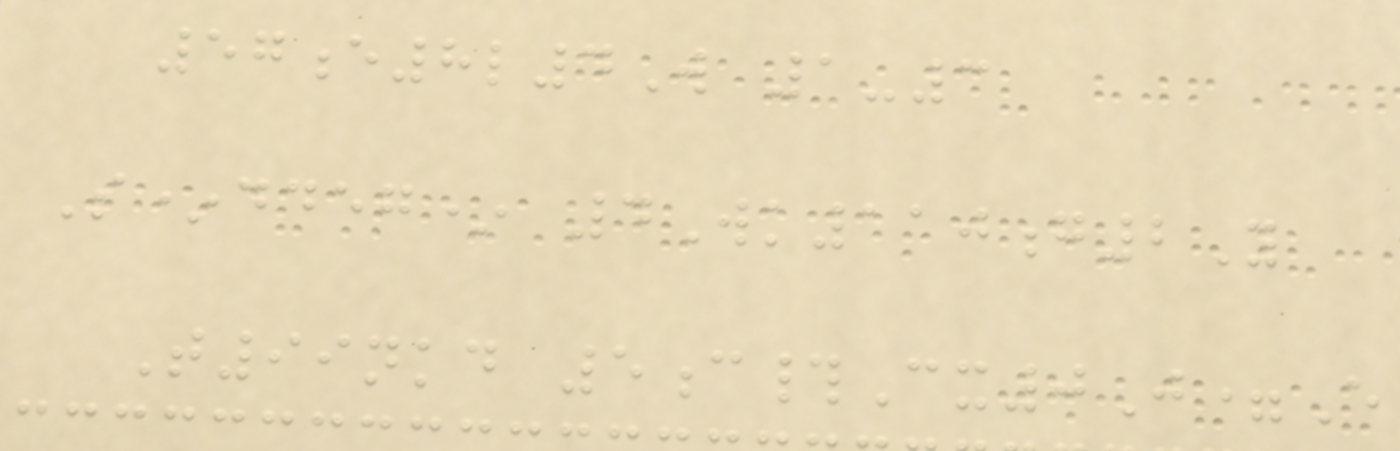57e8l4W 1-3
S*ddeg* 4Wk110g2Y
T99nkd 5c#Cx0J=E
